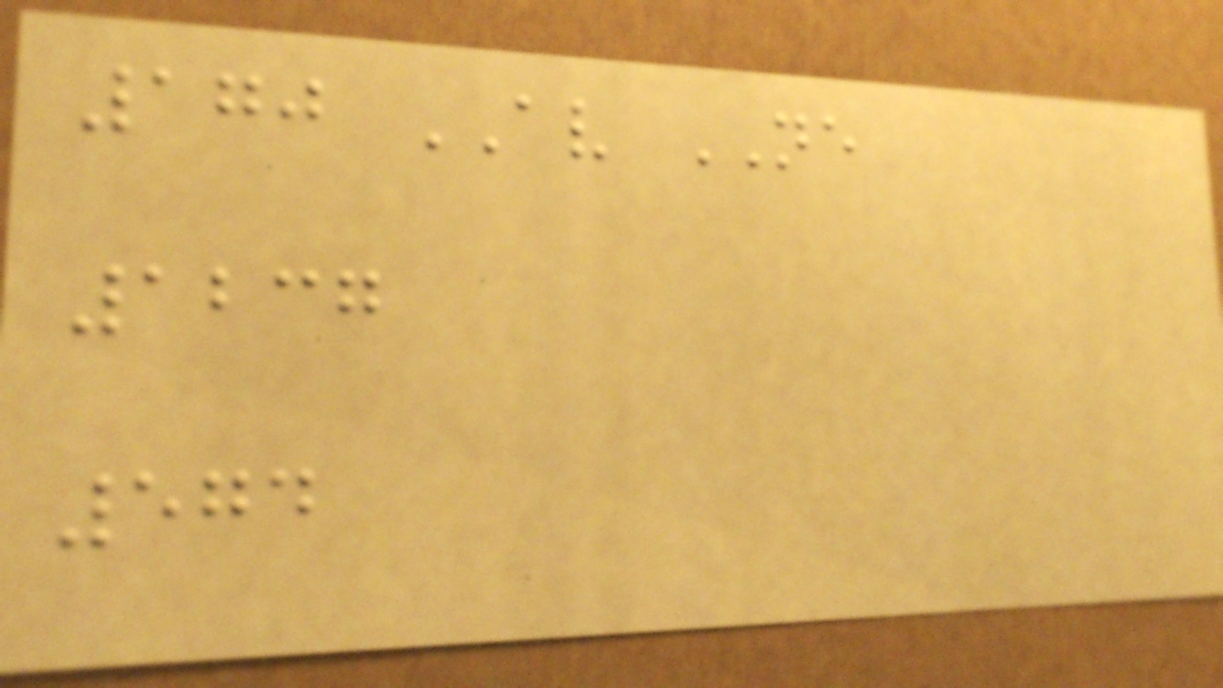170 AV NE
1237
574
